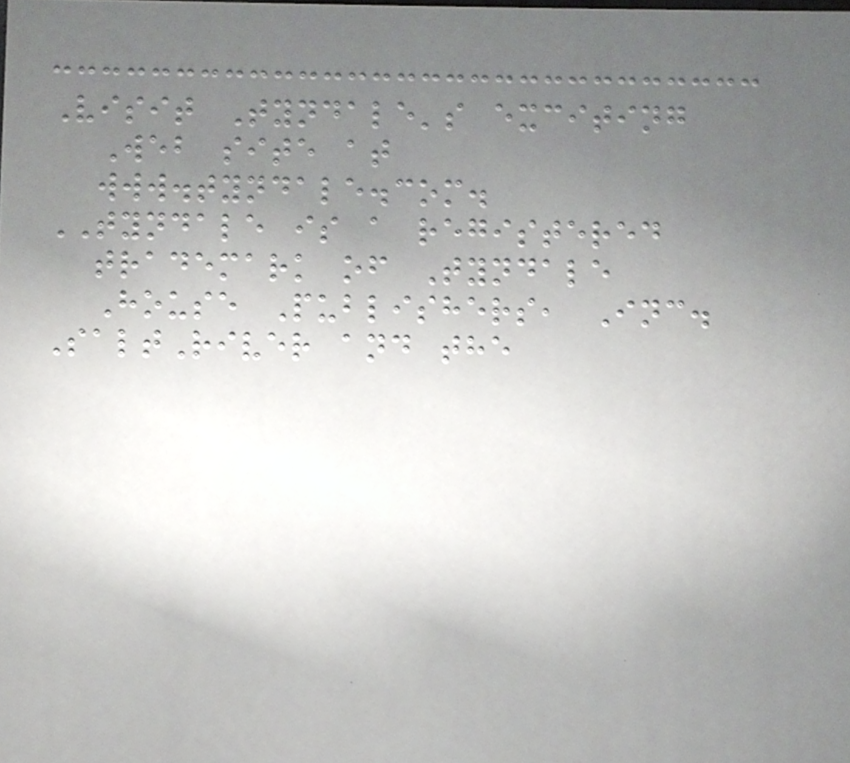Visit Tyndale's exciting
Web site at
www.tyndale.com.
TYNDALE is a registered
trademark of Tyndale
House Publishers, Inc.
SaltRiver and the
